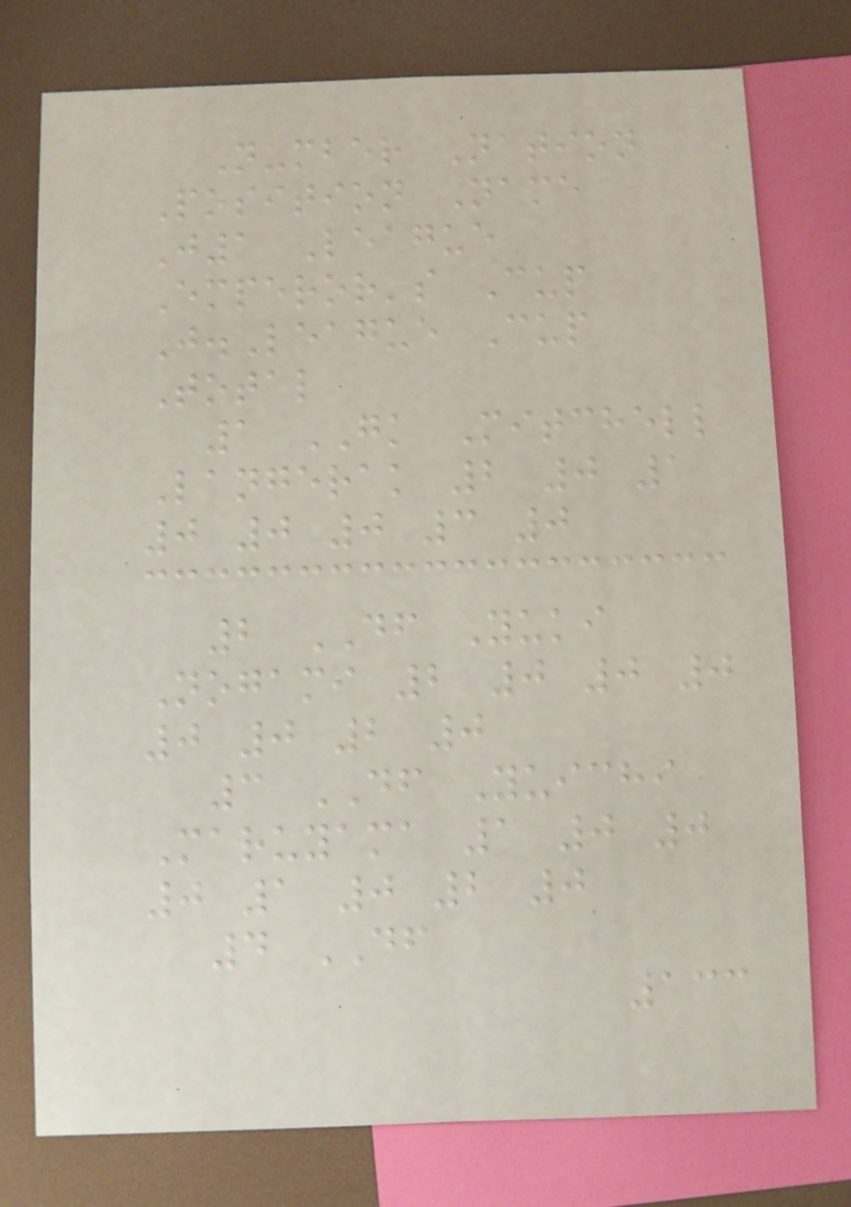Number Nation
Position Name
J1 League
Emperor's Cup
J.League Cup
Total
1 GK Mitchell
Langerak 2 0 1
0 0 0 3 0
2 DF Yuki
Nogami 2 0 0 0
0 0 2 0
3 DF Yuichi
Maruyama 1 0 0
0 1 0 2 0
4 DF
133
